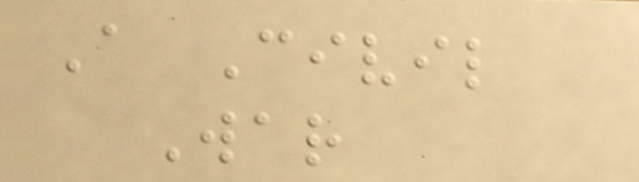A Civil
War
